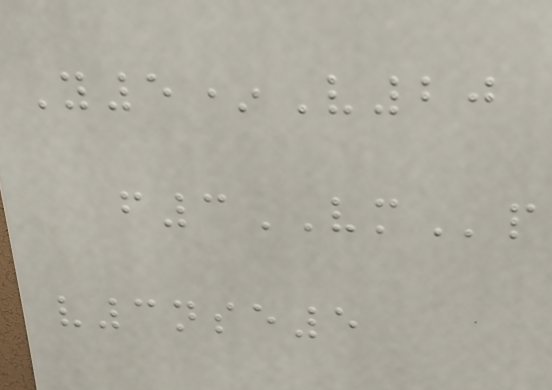Y5*V20
f3VMp
v3nse5
